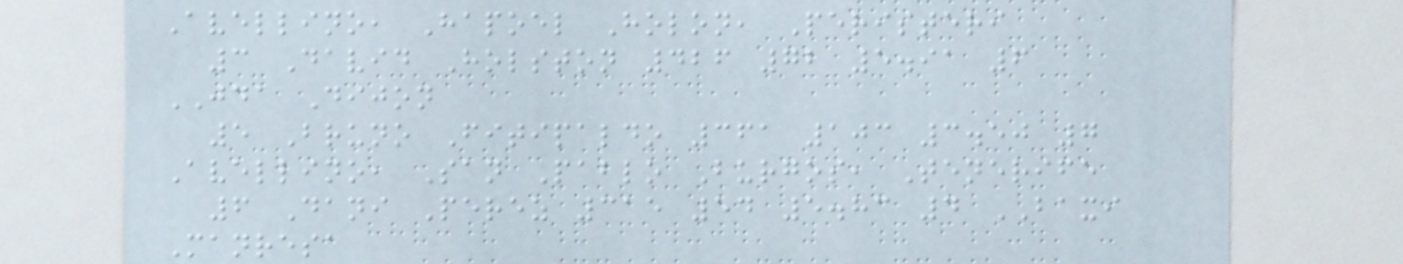Avellino, Hapoel Holon, Peristeri
3 David Holston 426 72 5.91 6
JDA Dijon
5 Bruno Fitipaldo 361 103 3.50 7
Avellino, San Pablo Burgos, Tenerife
6 Dani Perez 315 54 5.83 4 BAXI
Manresa
